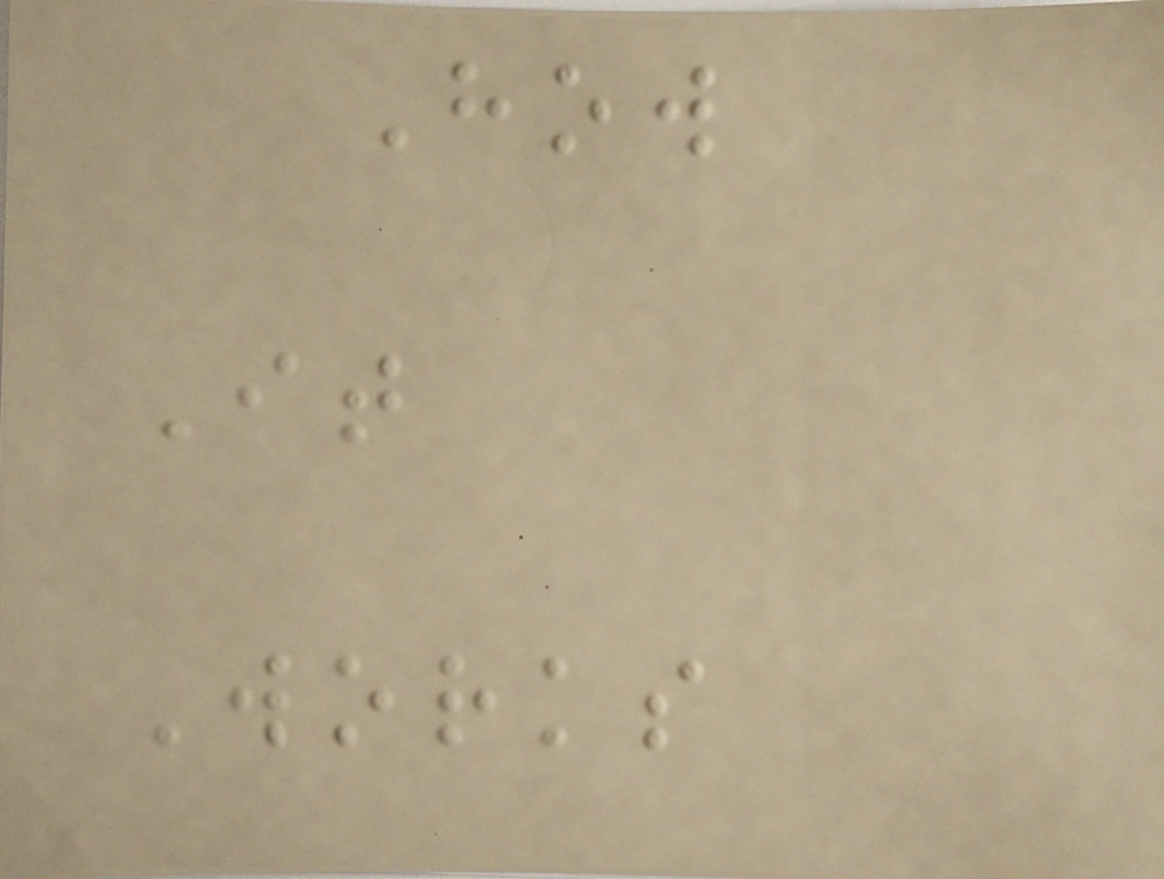How
It
Works
